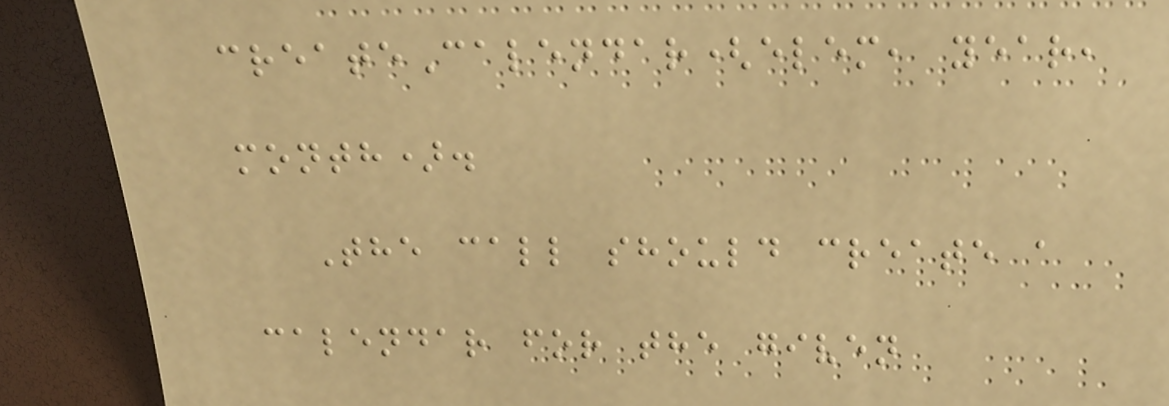createCalendar(elem, year,
month).
The call should create a
calendar for the given
